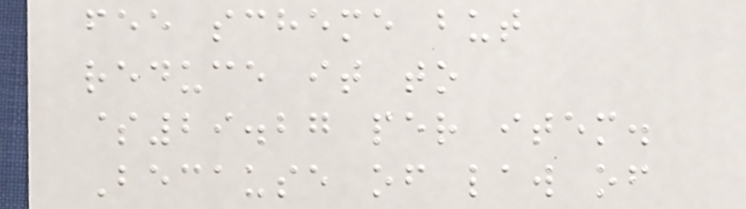fee scheme but
reduce it to
$29.27 per item.
Because of law of
